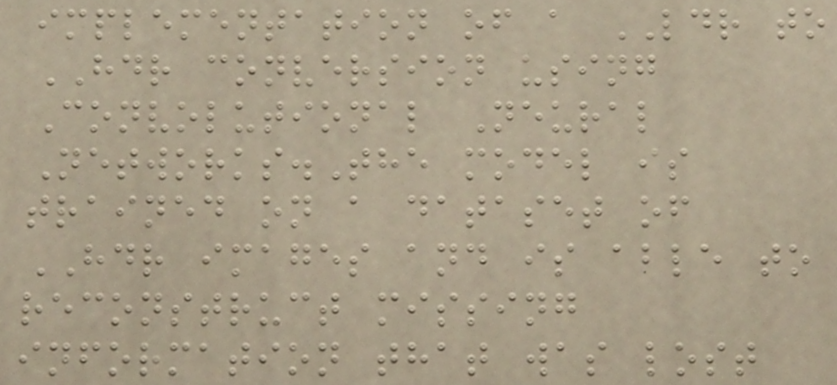implementation of a LDR to
HDR conversion using
Convolutional Neural
Networks.The model is
trained on a dataset of
HDR images and is able to
reconstruct missing
information that was lost
